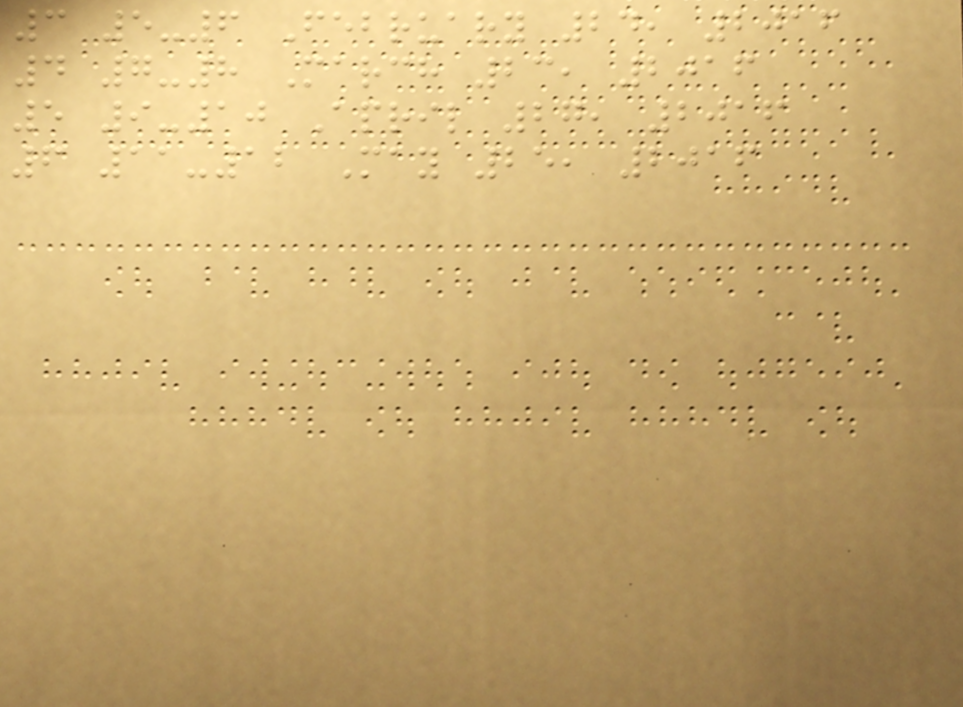3 5-6 February 24, 2016
4 7-8 March 23, 2016
5 9-10 April 27, 2016
6 11-12 May 25, 2016
